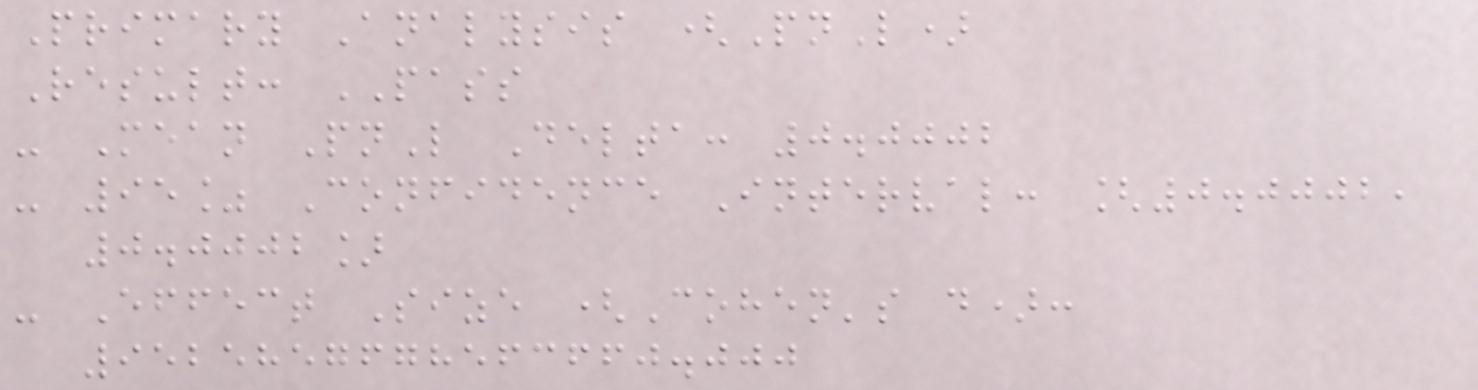Primary Analysis (PnL)
Result: PASS
- Mean PnL Delta: 0.0002
- 95% Confidence Interval: [0.0002,
0.0002]
- Effect Size (Cohen's d):
9525857678563660.000
